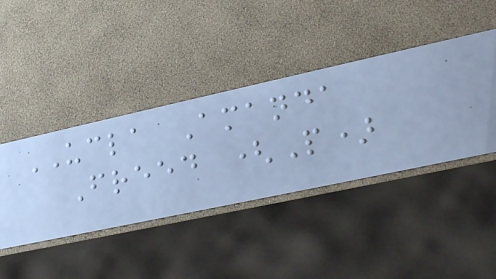UCLA Amanda
Freed (P)
